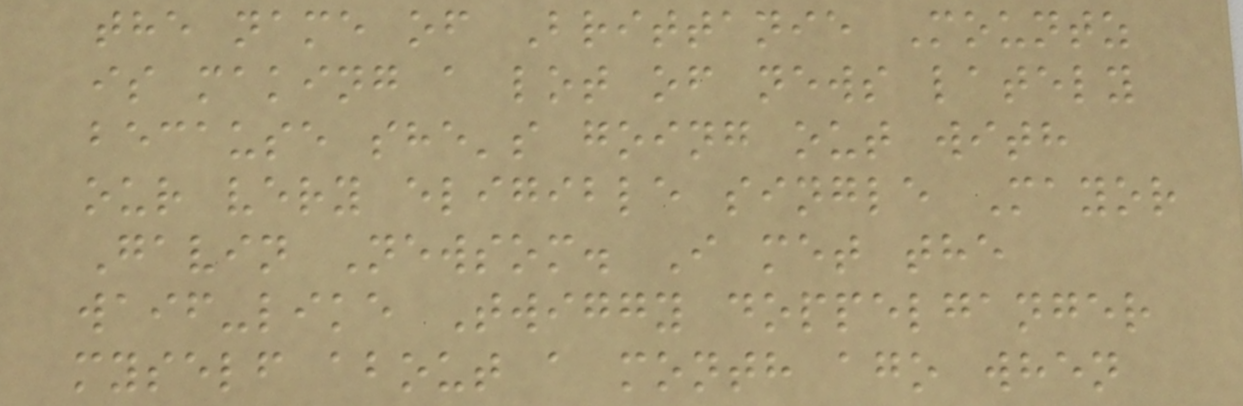the name of Brittanie Mountz
is making a lot of news lately
because she's going out with
our very eligible single Mayor
Gavin Newsom. I met the
waif-like Twiggy doppelganger
myself about a month ago when
